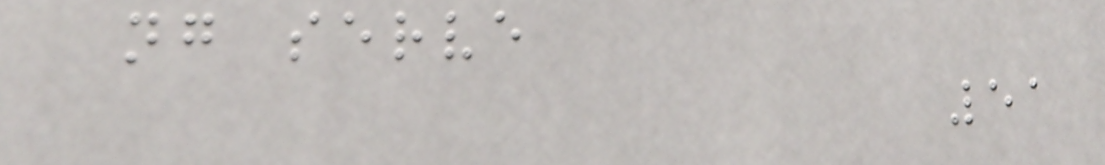ng serve
51
